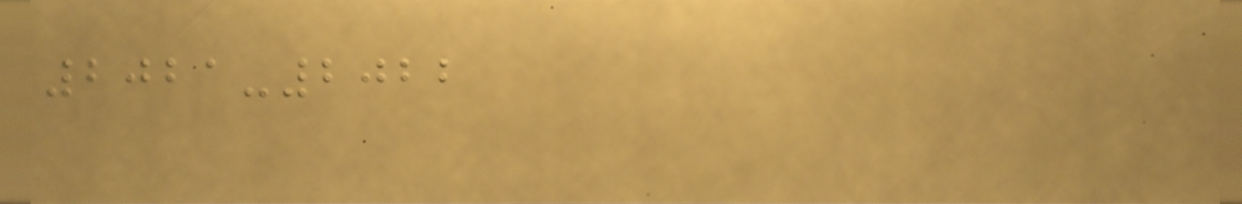2021-2022
